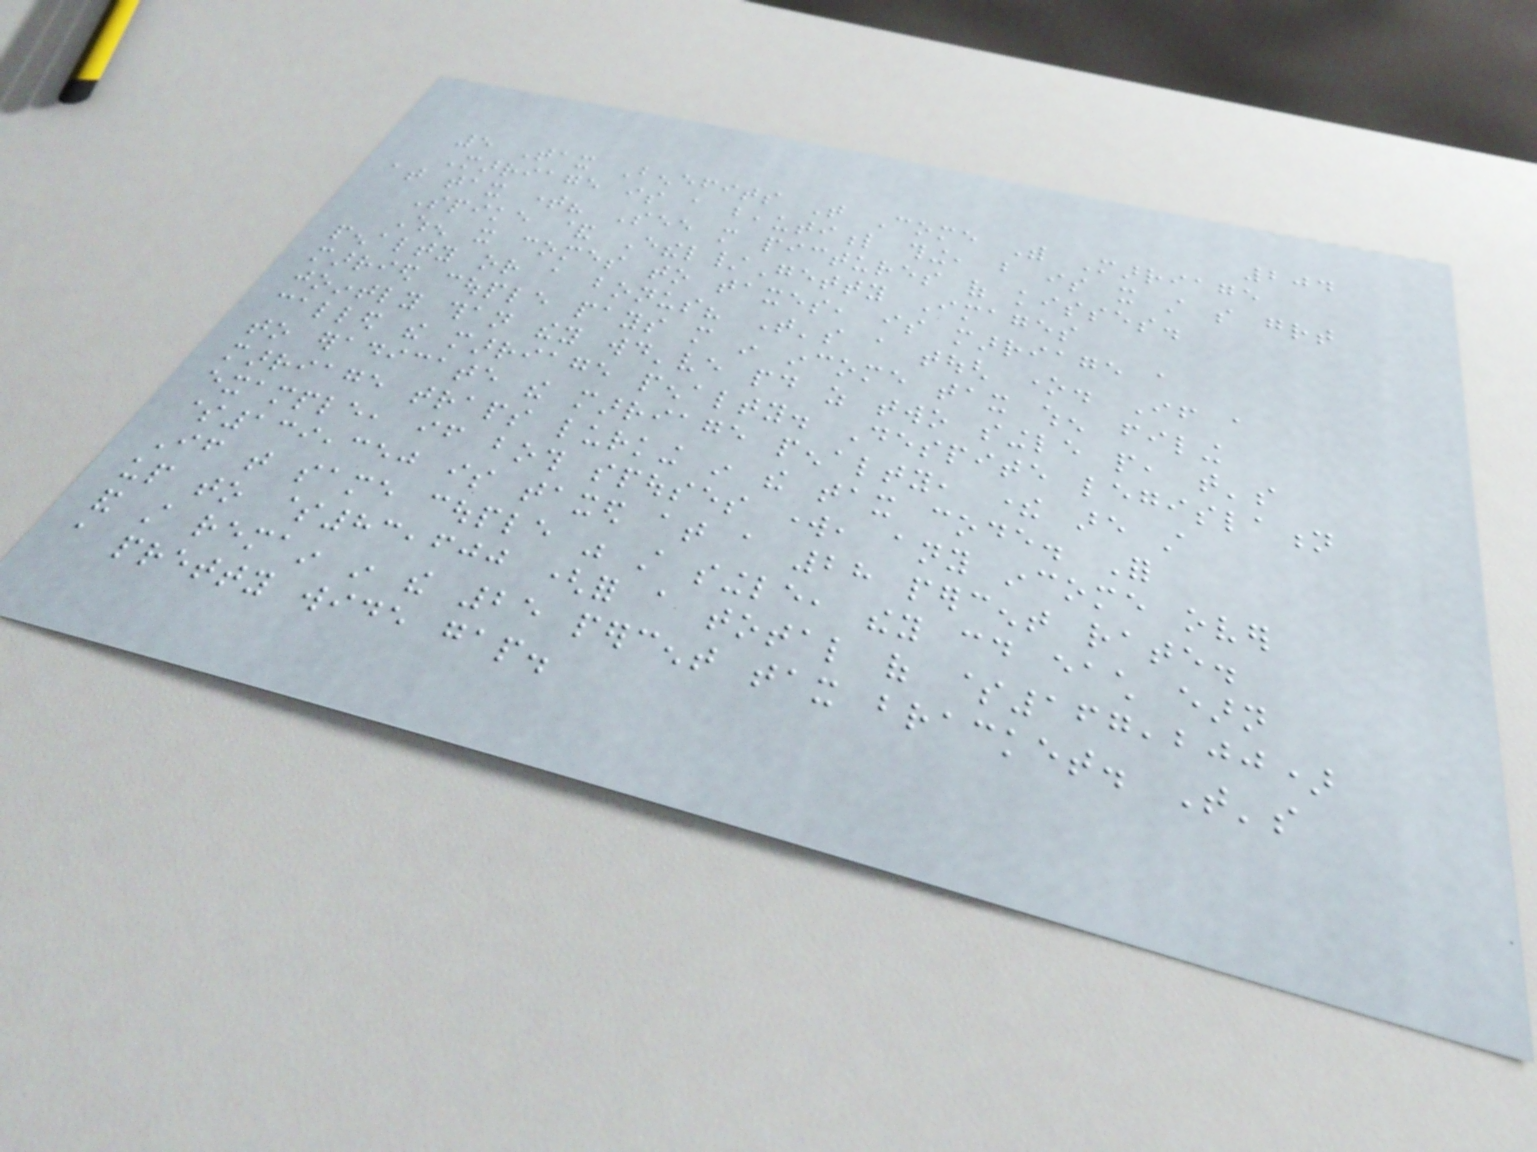204
5 Tax Benefits That Come With Marriage
Marriage is a beautiful thing, but is it still so great
at tax time? See more pictures of kisses.
Spike & Ethel/Getty Images
When it comes to taxes, is marriage a
penalty or a bonus? That's a tough one. If a
married couple pays more in income tax when filing
jointly than they would've paid as two single people, that's
called the marriage penalty. Despite legislation
to eradicate the marriage penalty, there are still
marriage traps lurking in the tax code. For
example, if both spouses work, any income over
$139,350 is taxed at a 28 percent rate.
If that same couple was still single, they could each earn
up to $83,600 (for a total of $167,200)
and still remain in the 25 percent tax bracket. That's
a pretty wide gap.
